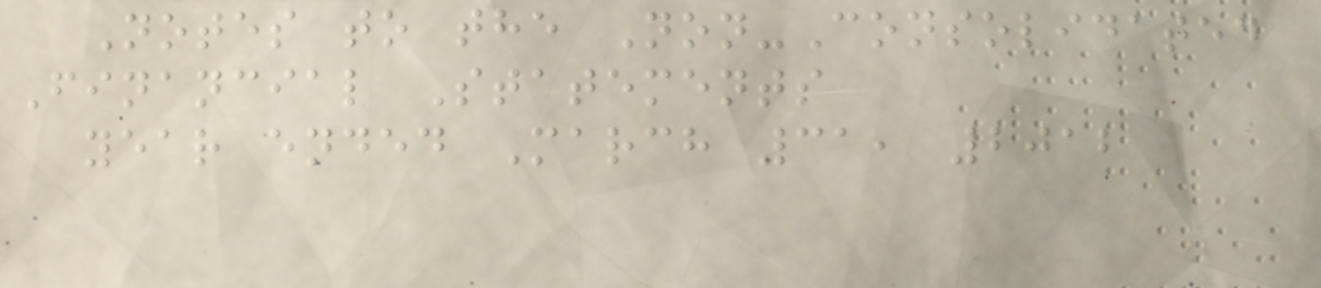Notes to the Non-Consolidated
Financial Statements
year ended March 31, 2012
